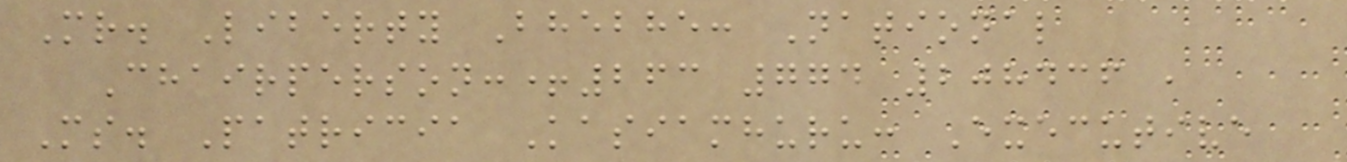Mr. Liberty Bhebhe: National
Chairperson:+263 774 208436 ,
Ms. Patricia Kasiamhuru: Executive
